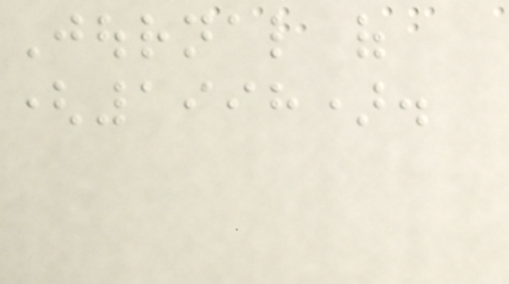Journal of
(1998).
